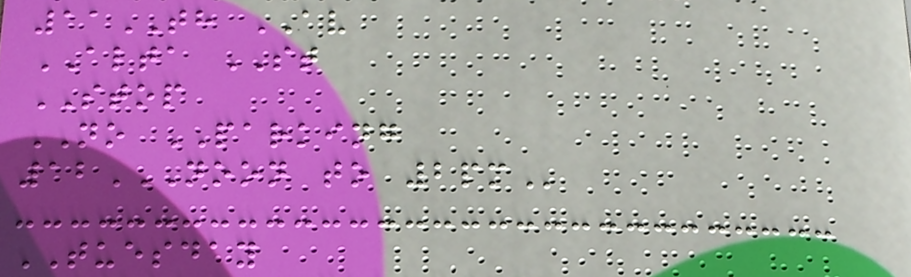11TH AV
ALTA ST
STOP
NO PARKING
12NOON TO 2PM
TUESDAY
